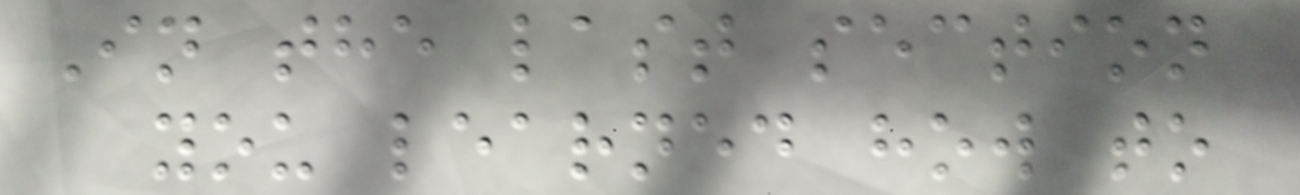In the last section
you learned how to
